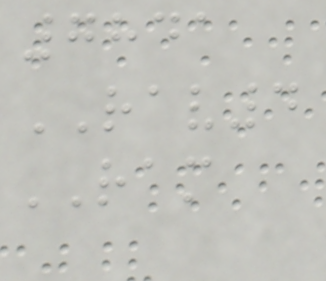7841
RAV4
RAM
